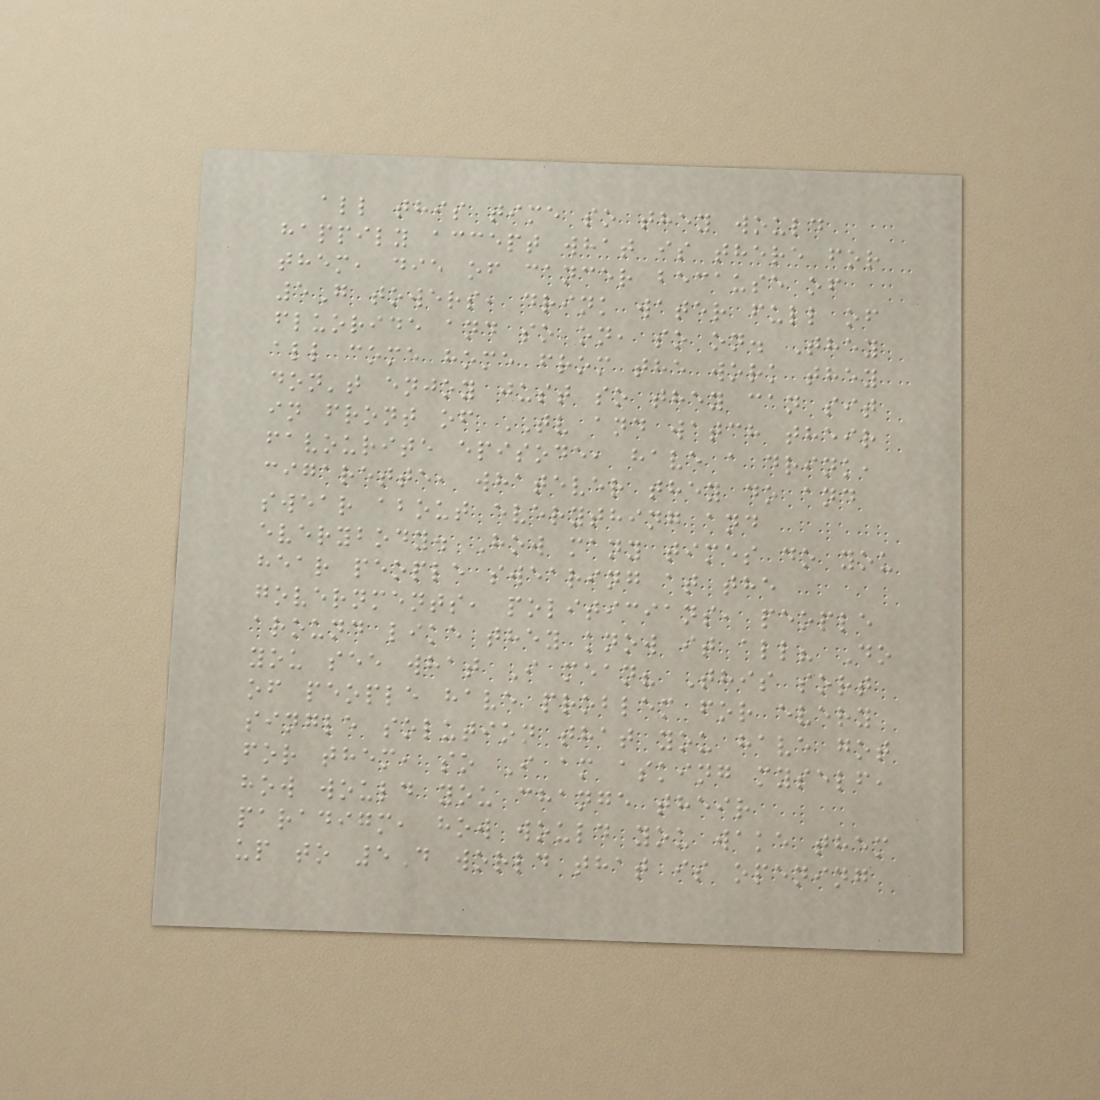all this time so they would
happily accept what is there for
them, die of cancer because of
5G towers, drink water full of
fluoride and so on, so on. They
all come home from the work they
don't enjoy just so they can sit
in front of TV and watch their
favourite episode, have a drink,
cigarette, whatever they do and
swear about everything and
everybody. How many times do you
hear people swearing at the
governments, politicians, people
around like they know it all? Do
you see what I mean? This sort
of people have problem for every
single solution that you have got
for them, so I am asking myself,
how would you change their
paradigm, how would you wake them
up to 5D world that is opening
